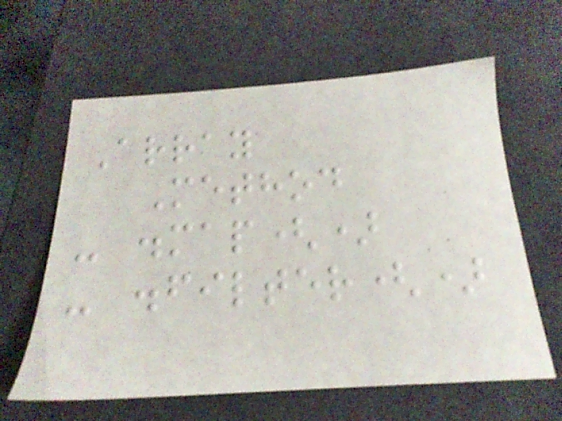Array
Method
- .map()
- .filter()
